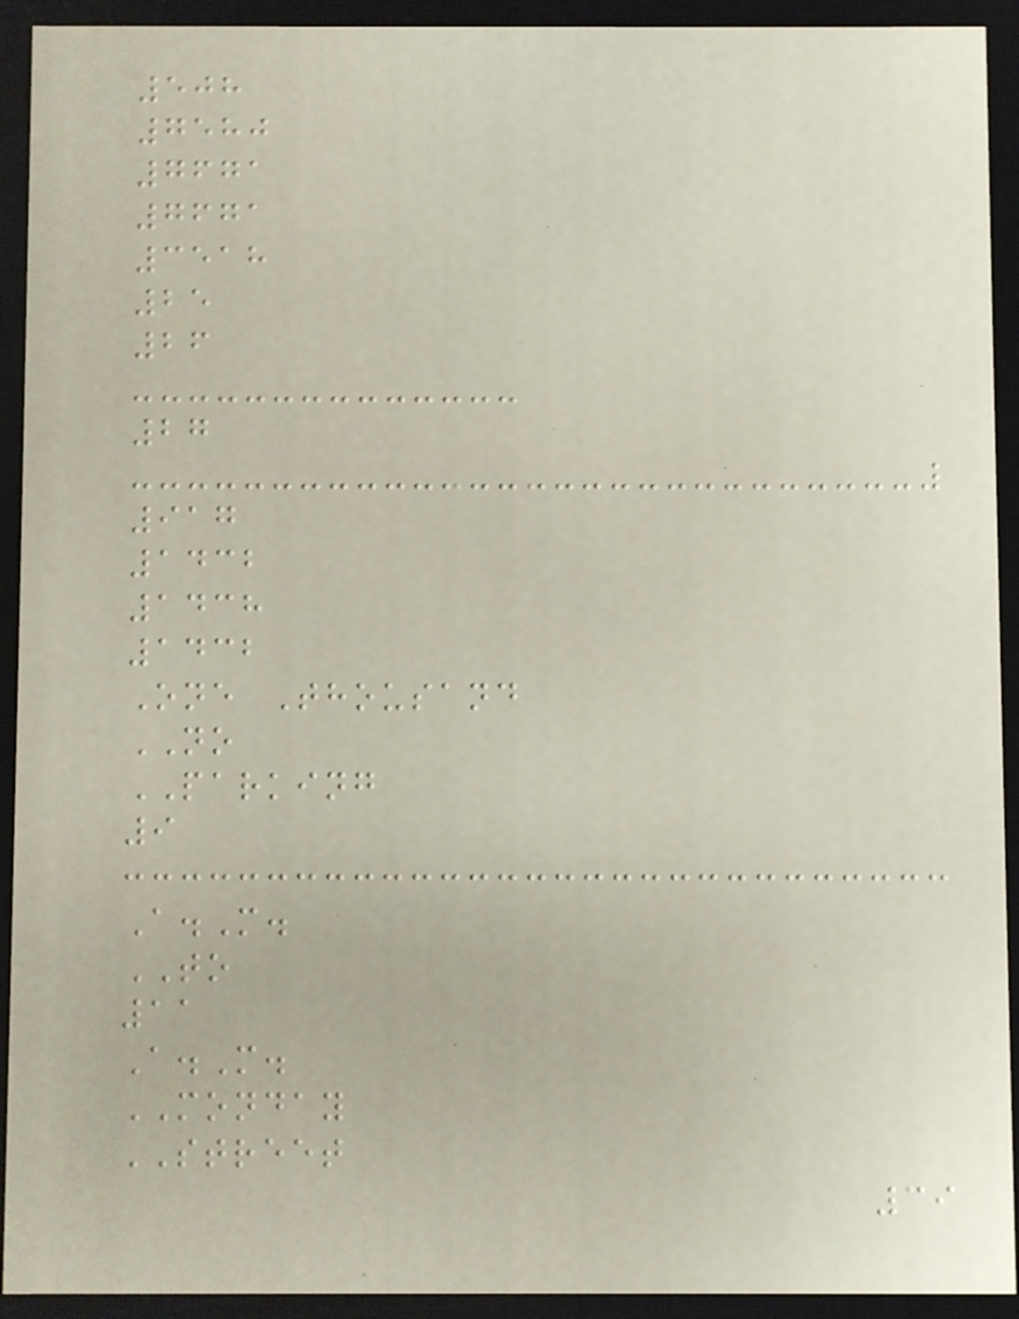508
7580
7671
7671
3518
25
26
27
917
1432
1438
1432
One Thousand
NO
PARKING
9
A.M.
TO
11
A.M.
MONDAY
STREET
39
